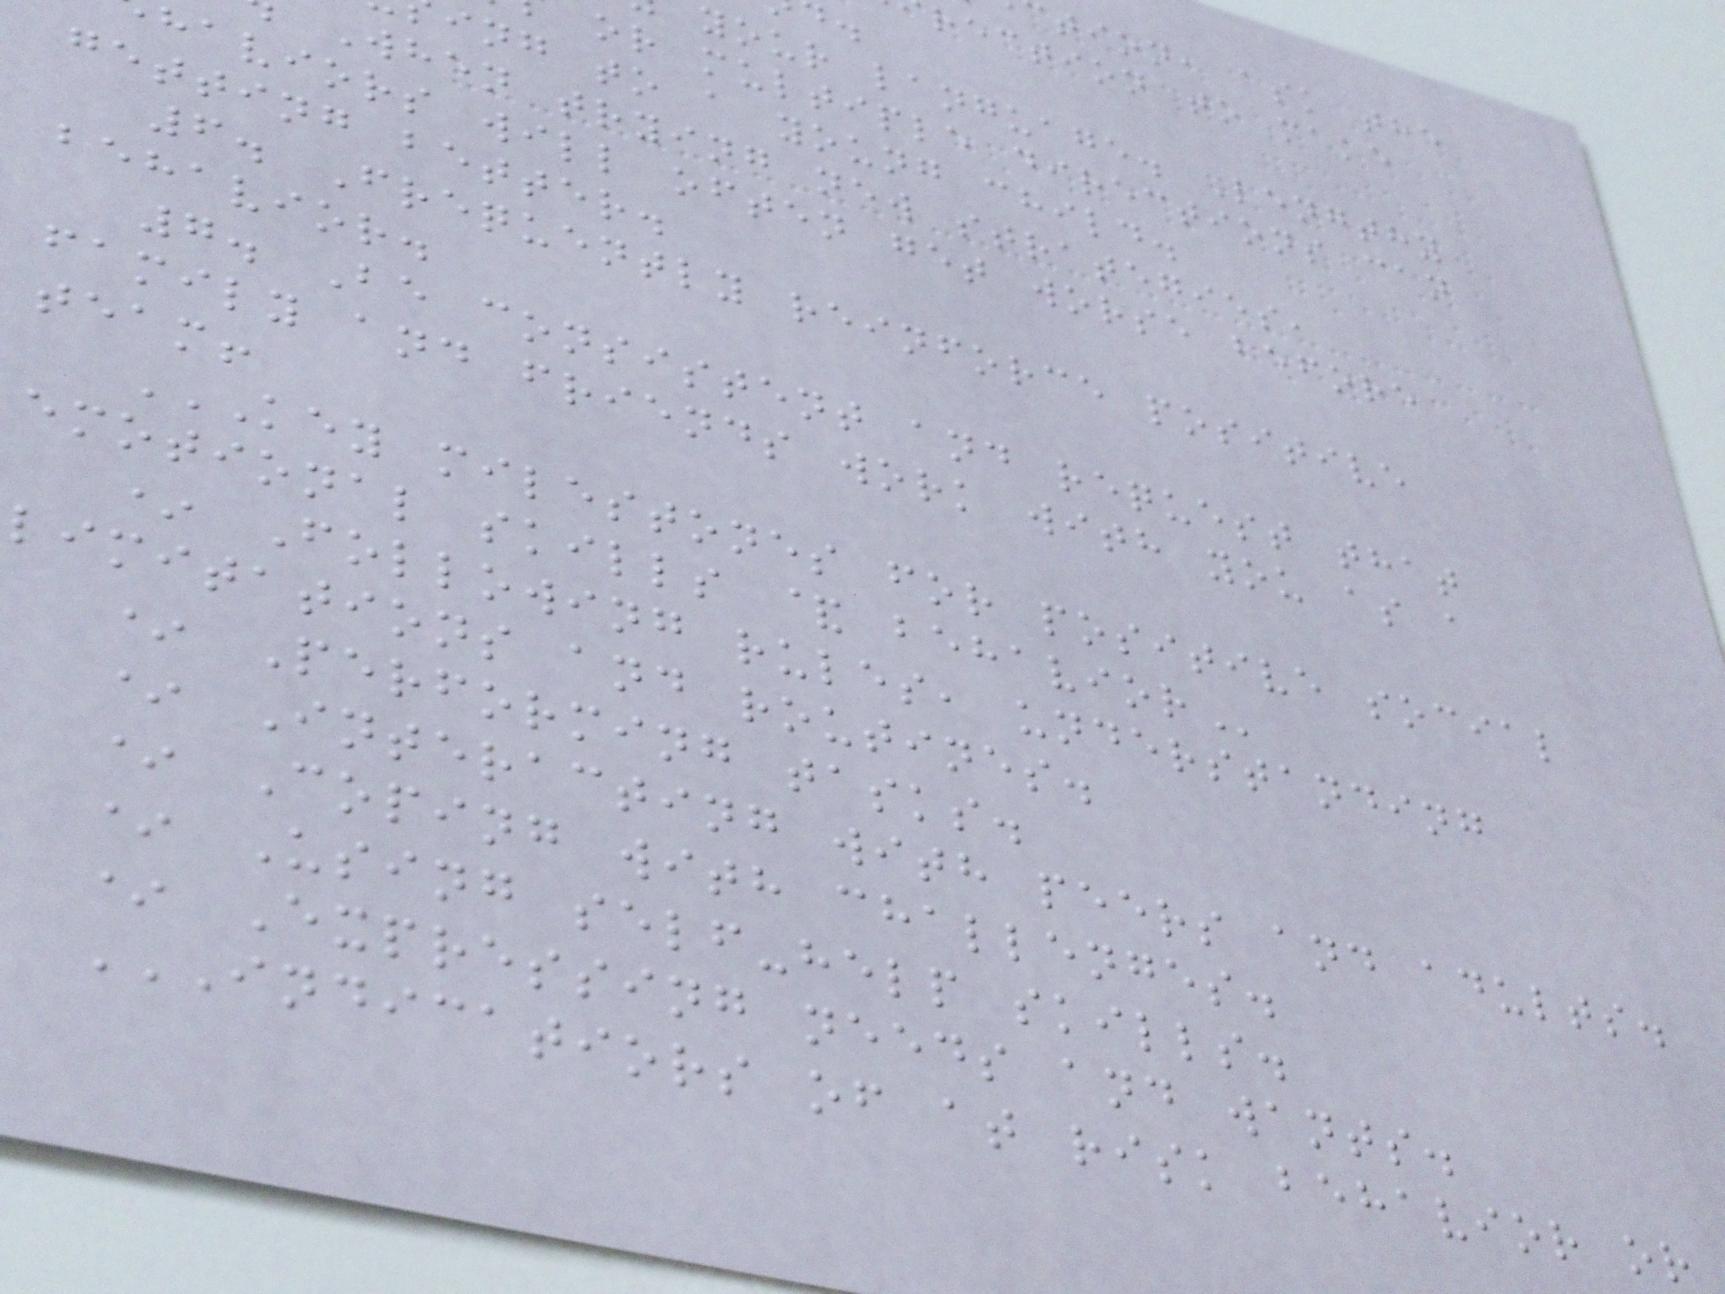tion, ask the
rection to make
your language. Lengthy
or multiple directions can
ing to a young child.
When trying new strategies,
haviors will often get worse before
getting better.
6. Frequently reinforce positive
behavior.
7. Be consistent and request that
family and friends work with you as a
team!
KEY MILESTONES FOR POSITIVE SOCIAL
emotional skills &
* Following rules, understanding
limitations and routines.
* Performing tasks.
* Interacting with peers and adults.
* Coping with challenges.
* Using self-help skills.
* Expressing needs and wants.
INDICATIORS OF AT RISK BEHAVIOR OR
